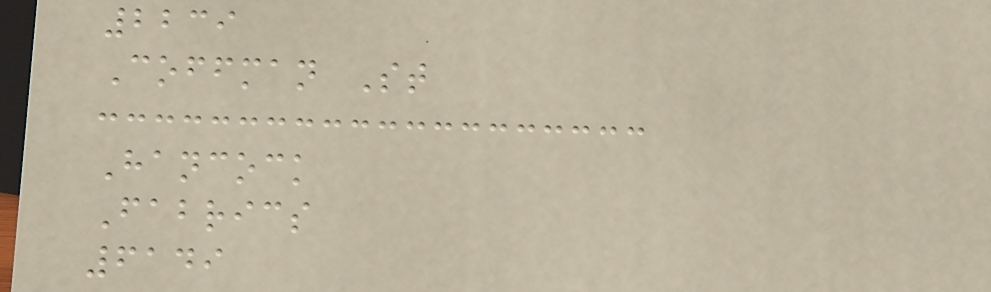2239
Coffman St
Hancock
Fabrics
6149
